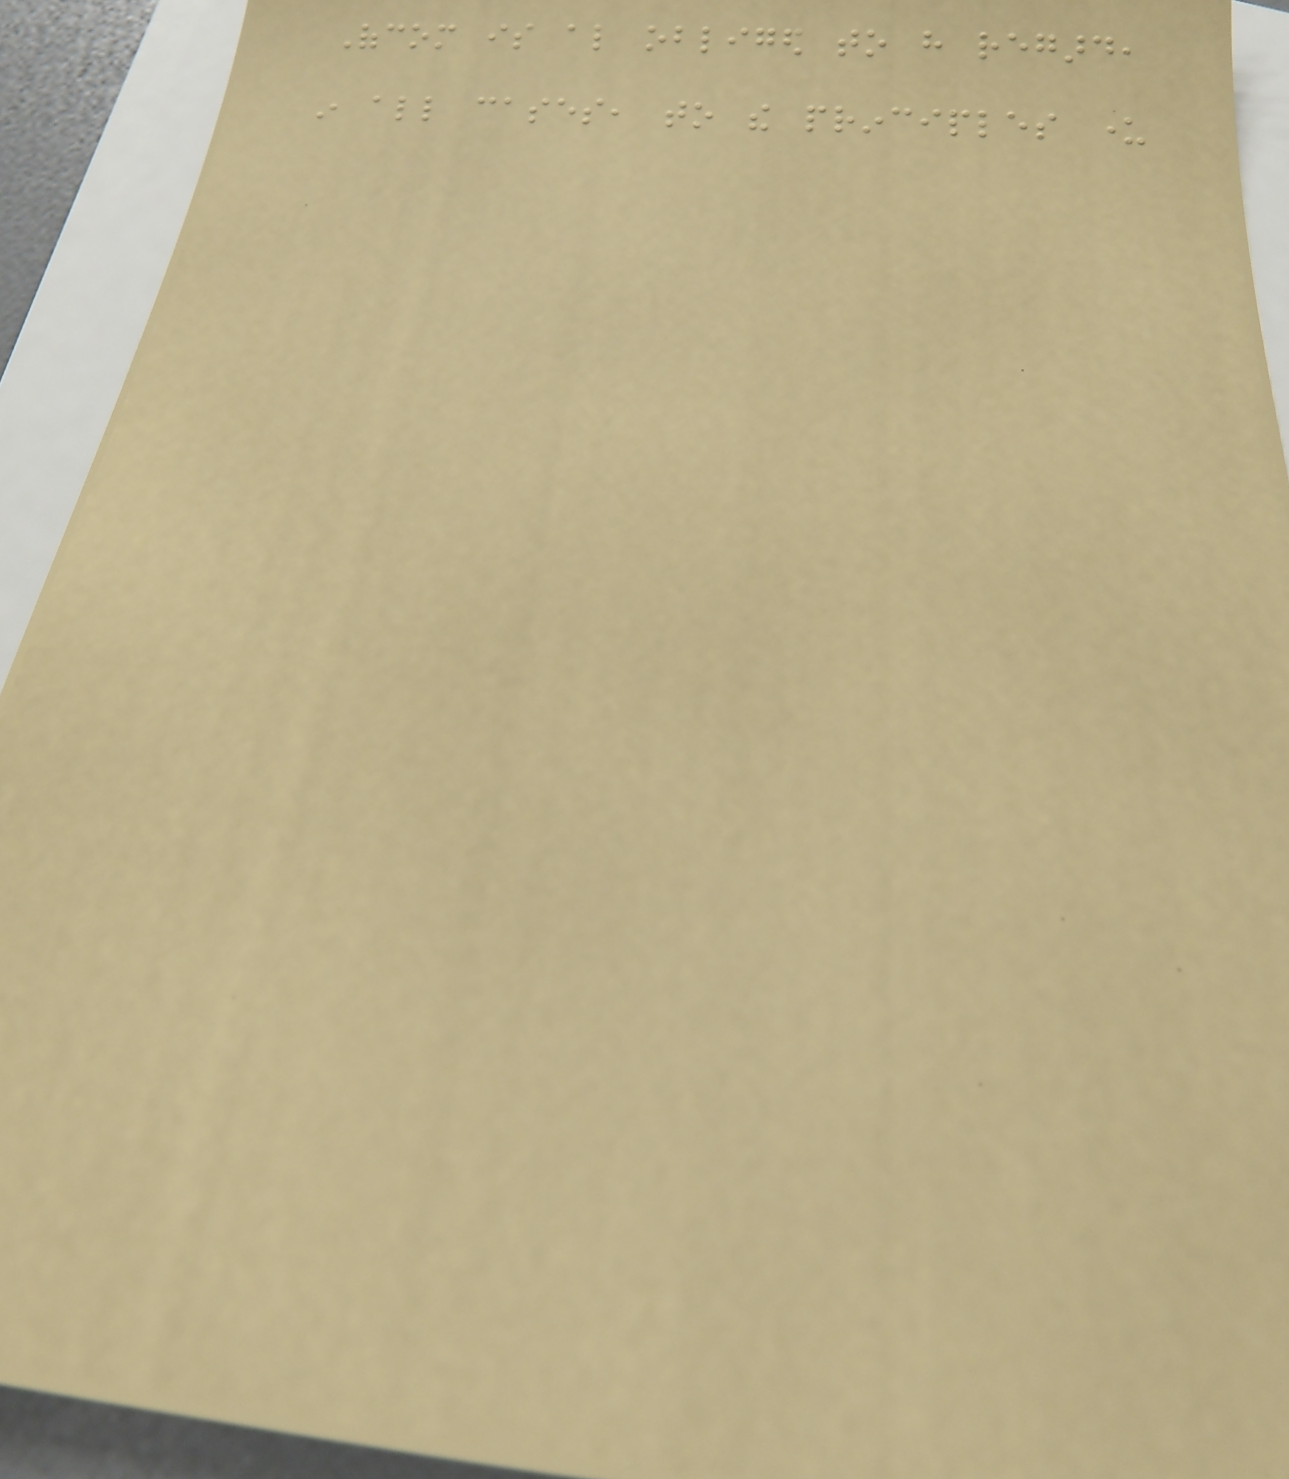Ofcom is also obliged to have regard,
in all cases, to the principles under
